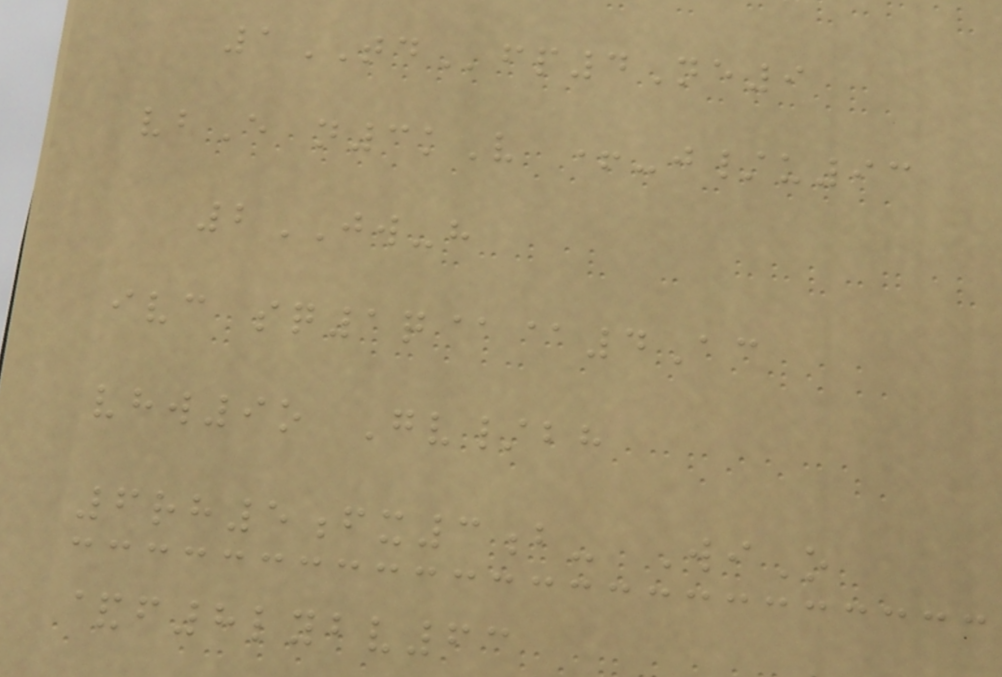1TDfp4Ne9
vbE n3kV +-j/u93
2JW-h
ivc sq1q@@4Ac
vhw9o Gv/bh
6rh5fx3b- WiO
&f8lybv63
